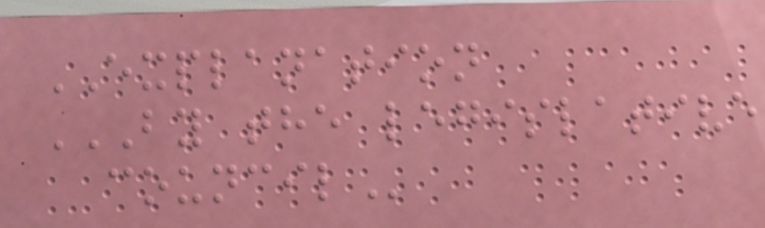EXPLANATION
BY THE LEGISLATIVE
COUNCIL
